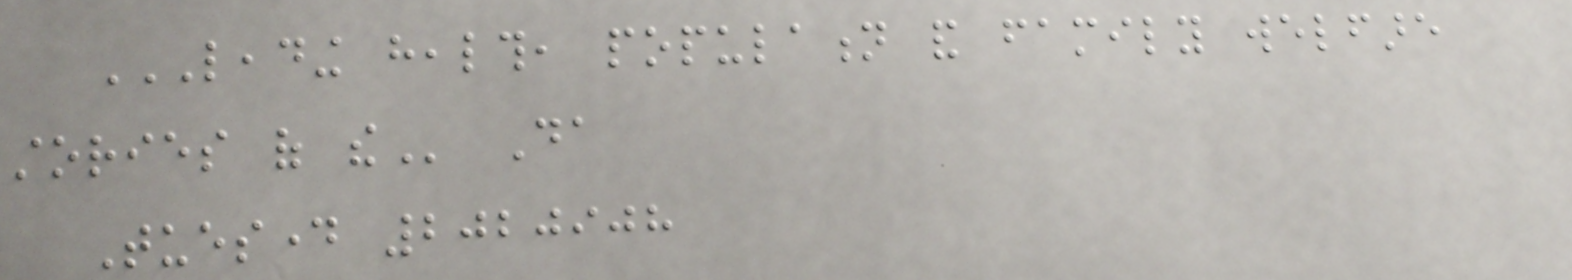LEADING HEALTH, POPULATION AND FAMILY WELFARE
STORIES OF THE Da
Tuesday 2020908
